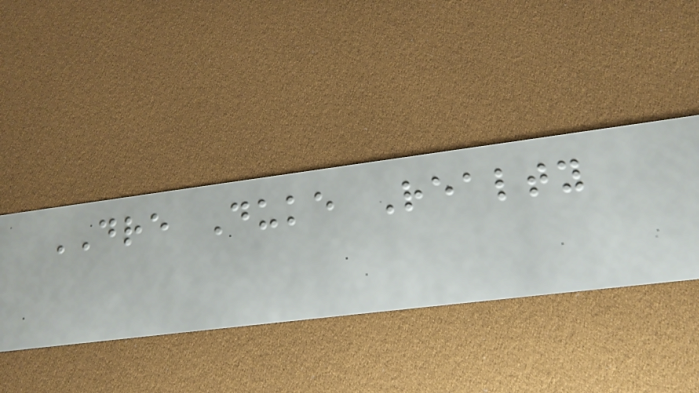DRE Duke Realty
